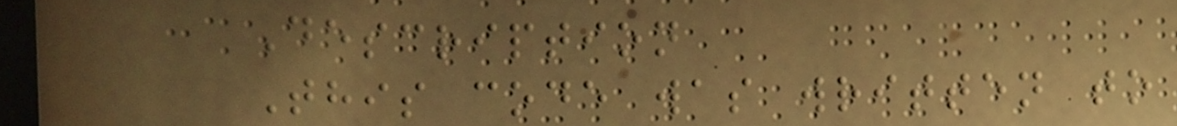Description
This code was written to
